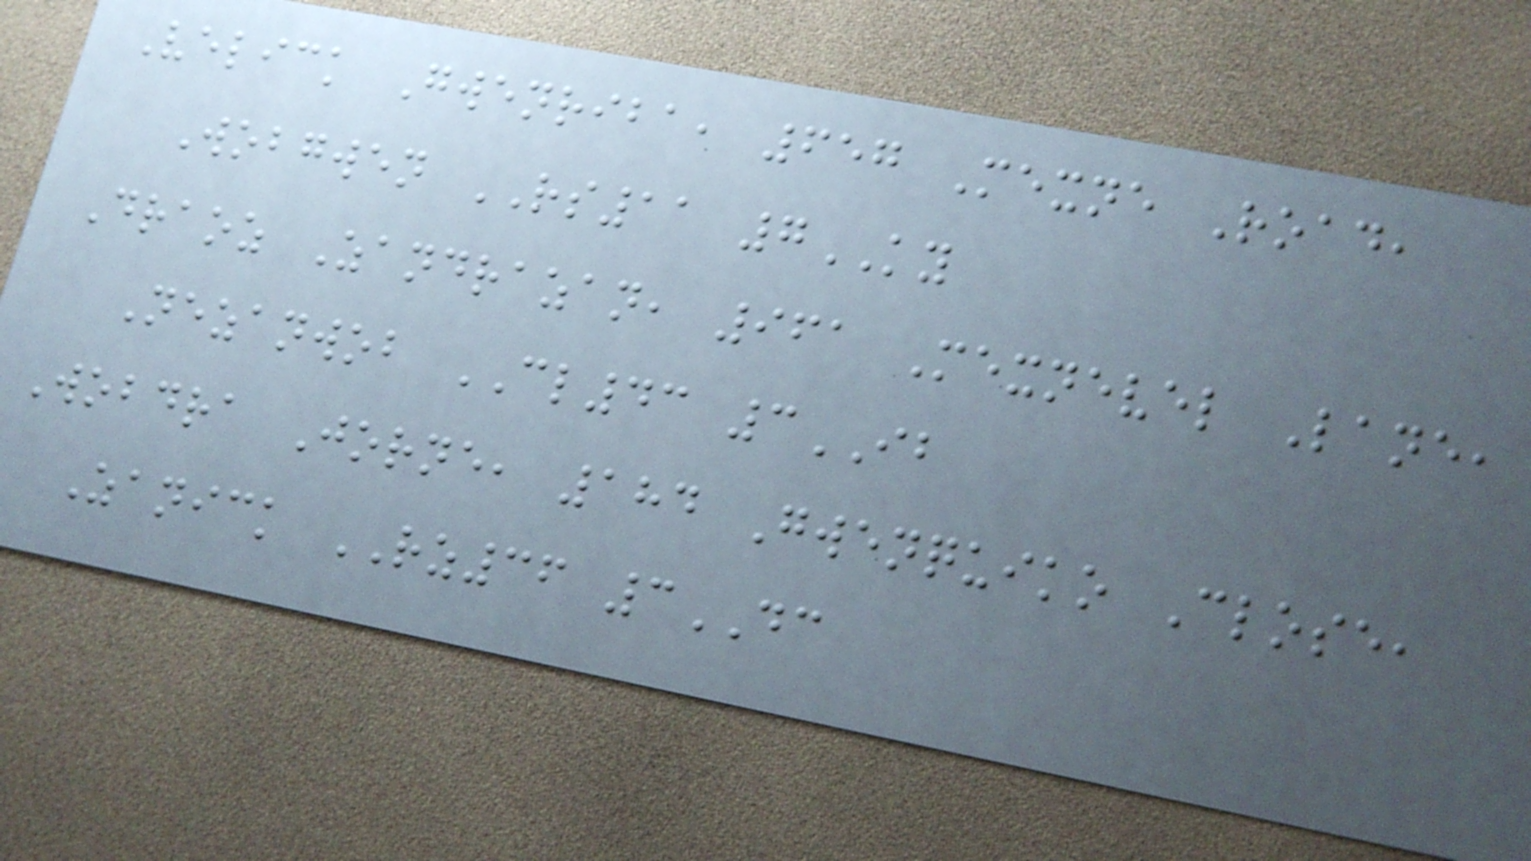Velick Gwenriba, 657 Mexne Road,
Wobgwen RS11 7KY
Draoz Zandrazan, 961 Mexnevel Lane,
Nezanwob CL43 3IB
Wobdra Jorne, 184 Gwenquiko Close,
Zanick RZ36 3DC
